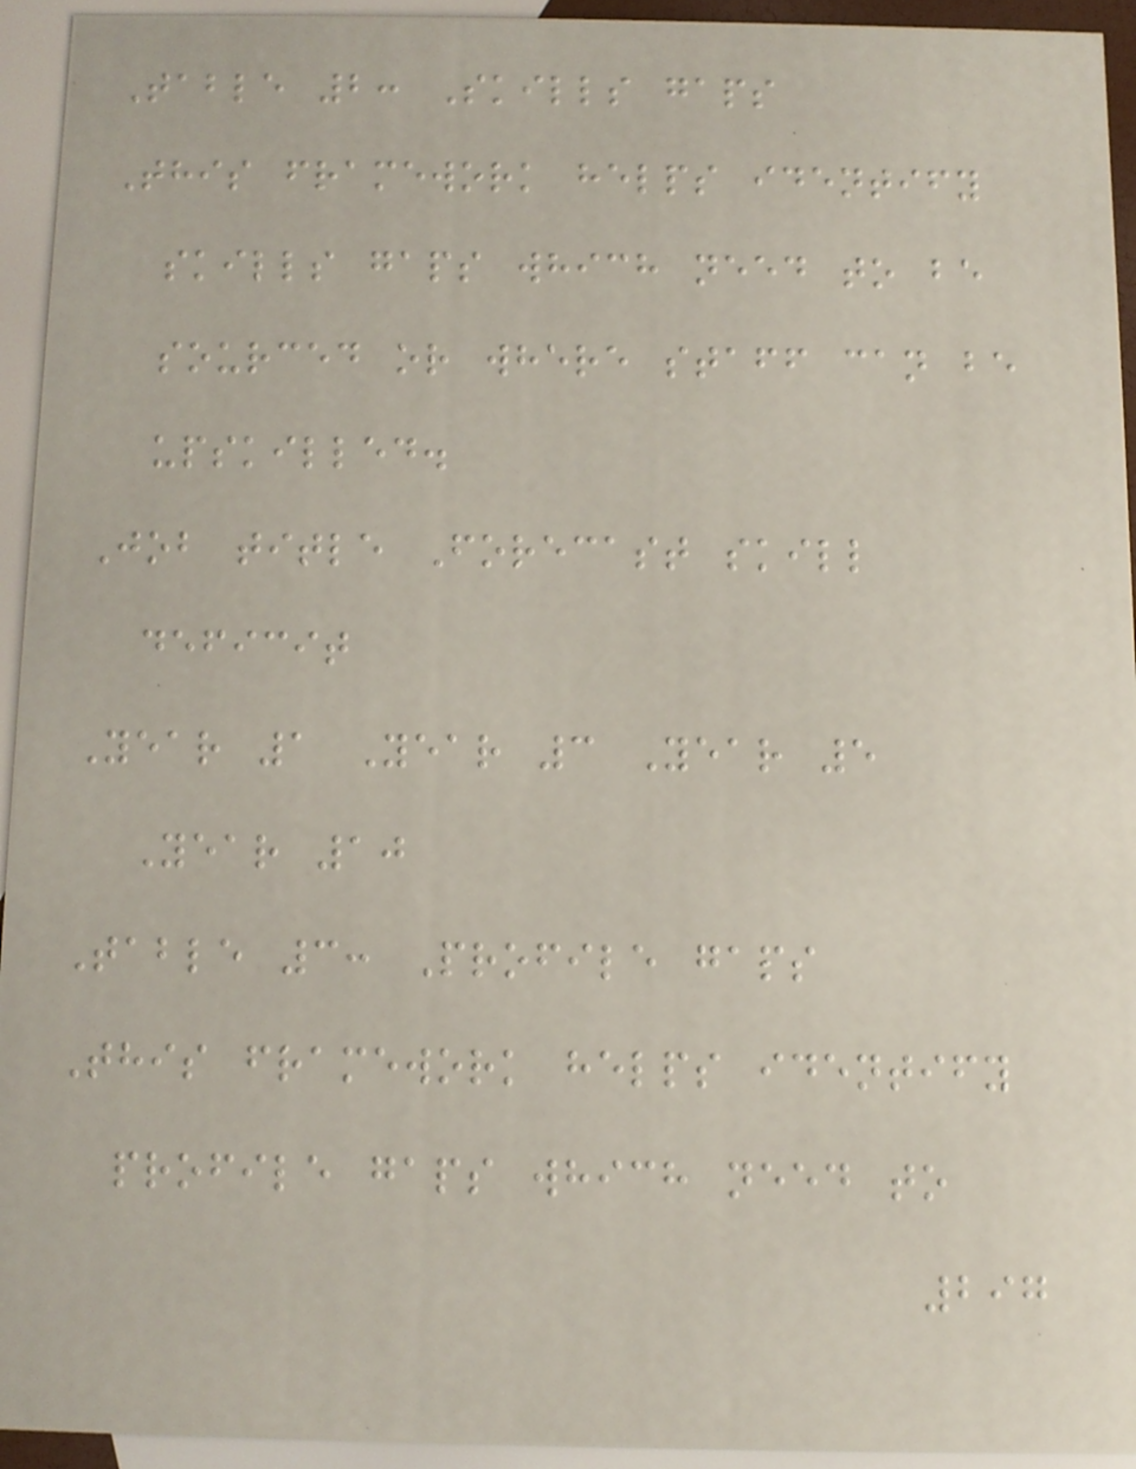Table 2: Skills gaps
This framework helps identify
skills gaps which need to be
sourced or where staff can be
upskilled.
Job title Forecast skill
deficit
Year 1 Year 3 Year 5
Year 10
Table 3: Profile gaps
This framework helps identify
profile gaps which need to
297
